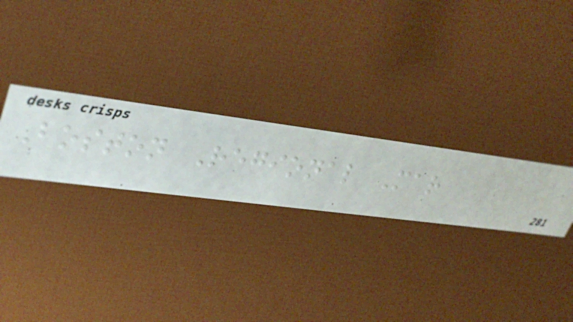Boston Regional Mar
